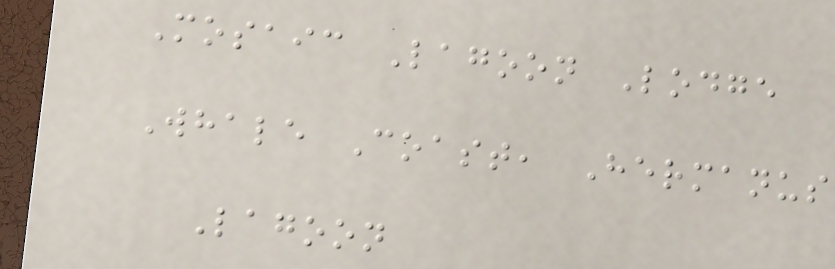Mosaic Lagoon Lodge
Whale Coast, Hermanus
Lagoon
